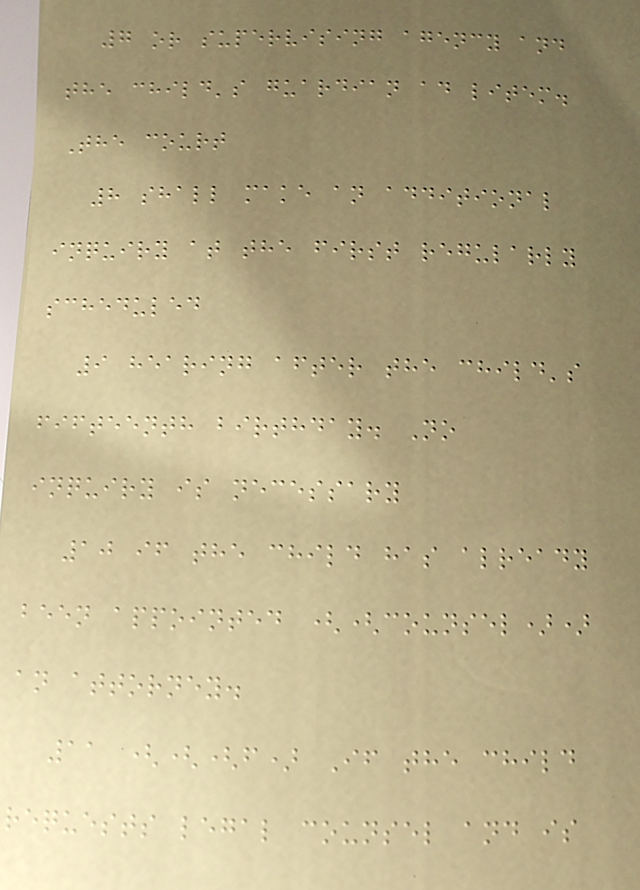7 or supervising agency and
the child's guardian ad litem.
The court
8 shall make an additional
inquiry at the first regularly
scheduled
9 hearing after the child's
fifteenth birthday. No
inquiry is necessary
10 if the child has already
been appointed ((counsel))
an attorney.
11 (((f) If the child
requests legal counsel and is
